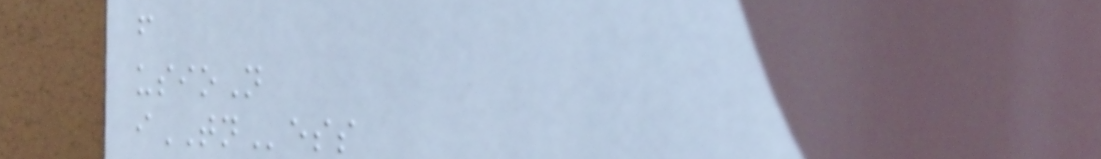f
usioN
iTNess
